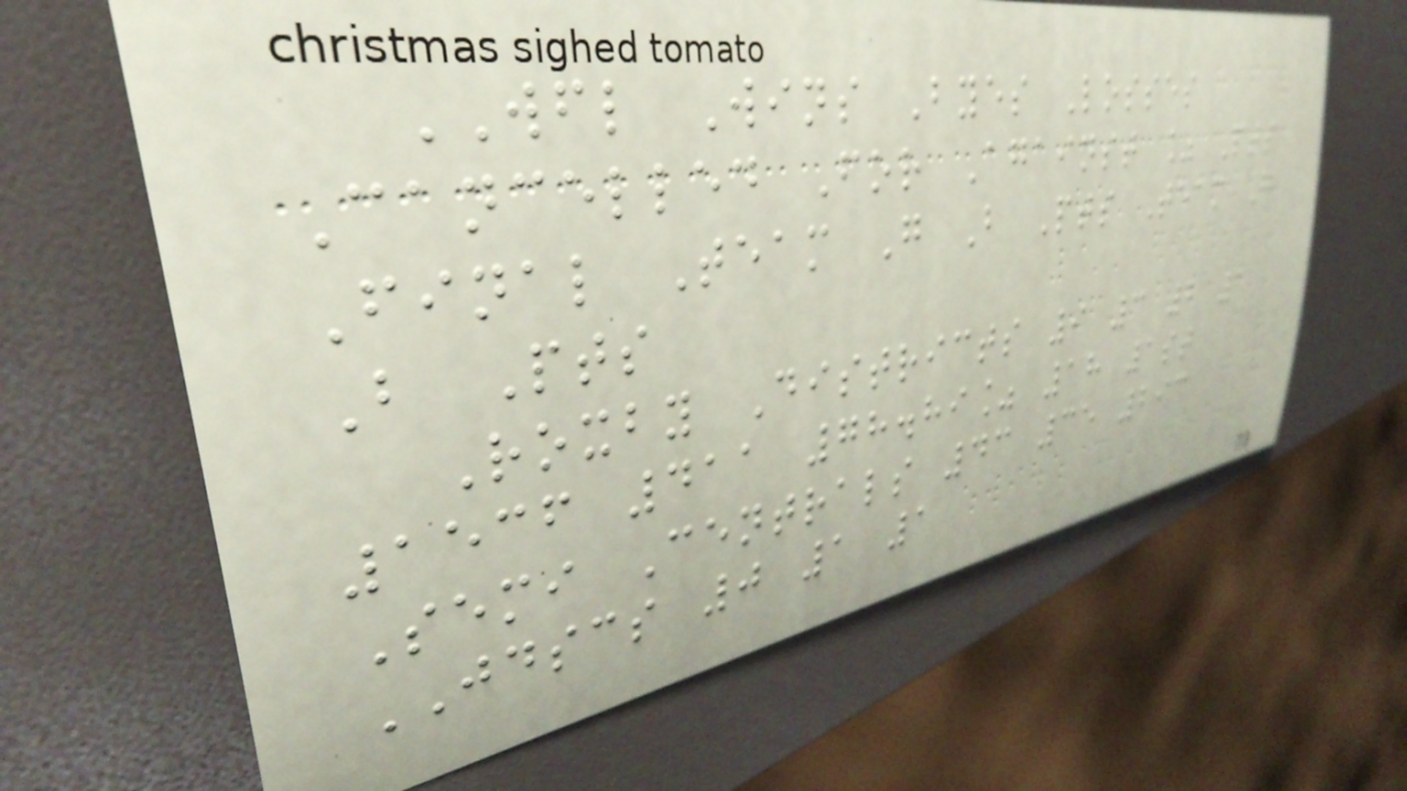WFL Wins Byes Losses
Cancelled For Against % Pts
Final Team G B Pts Team G
B Pts
Roxby Districts 9 3 2 1
1536 411 78.89% 18 1st
Semi Centrals 43 35 293
JDSCS 0 1 1
